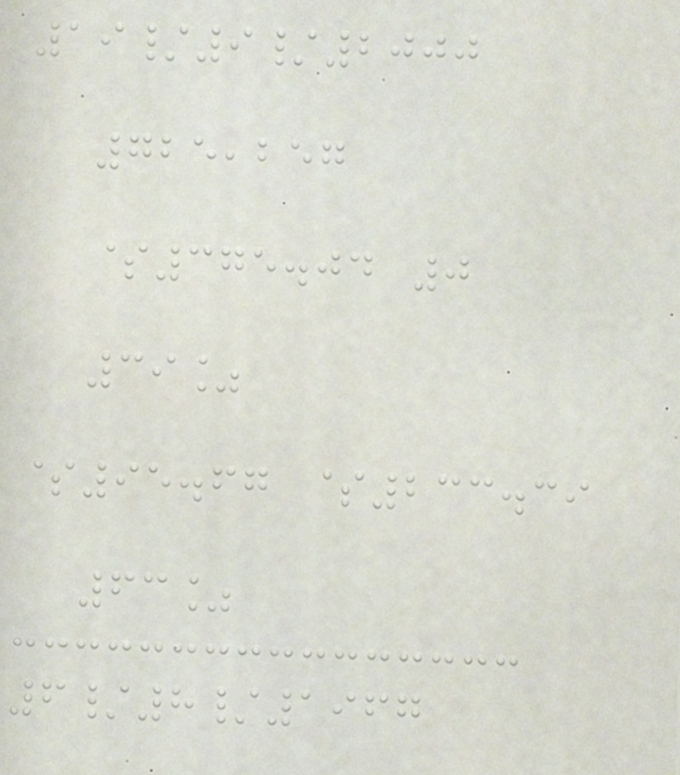19/9/2000
725,257
$375.04 0
39%
$95.67 $233.39
63%
6/8/1967
